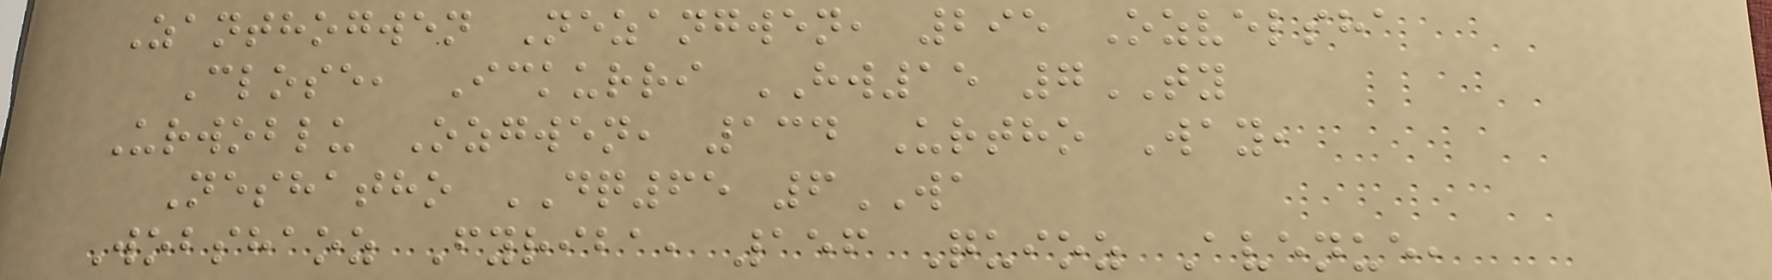Zanthogwen Nezangwen, 295 Ozvelsha
Close, Ickurri HW15 7TY
Urwoblu Ozgwen, 134 Urtho Way,
Neshatho DQ65 6WA
Wobshaoz Fyriba, 156 Quioz Avenue,
